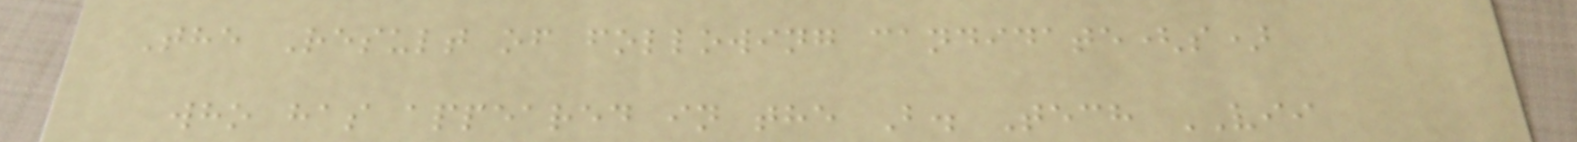The Result of following candidate(s)
who has appeared in the B. Tech VII
